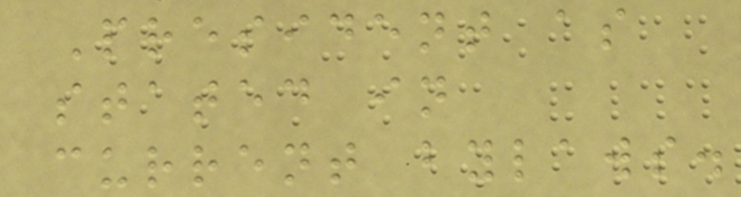President as
stated in
current bylaws.
